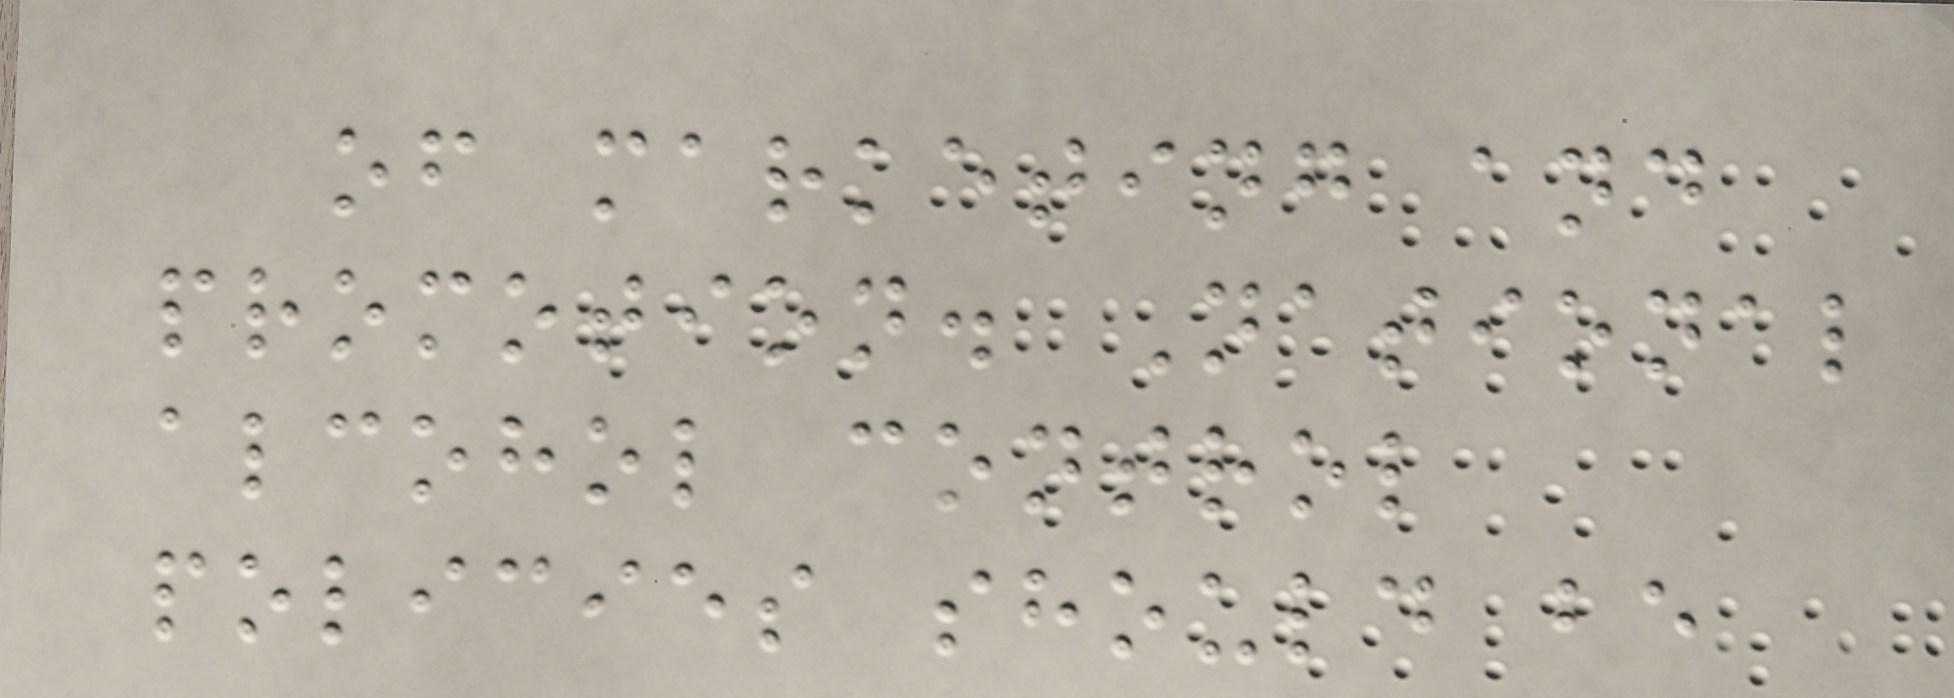of marketing and
promotion. National
alcohol control
policies should be
